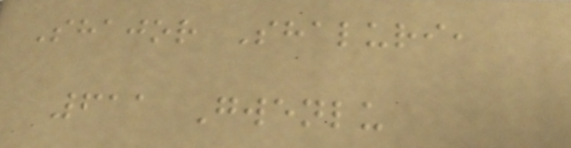Shajor Shaluri,
611 Gwenlu
